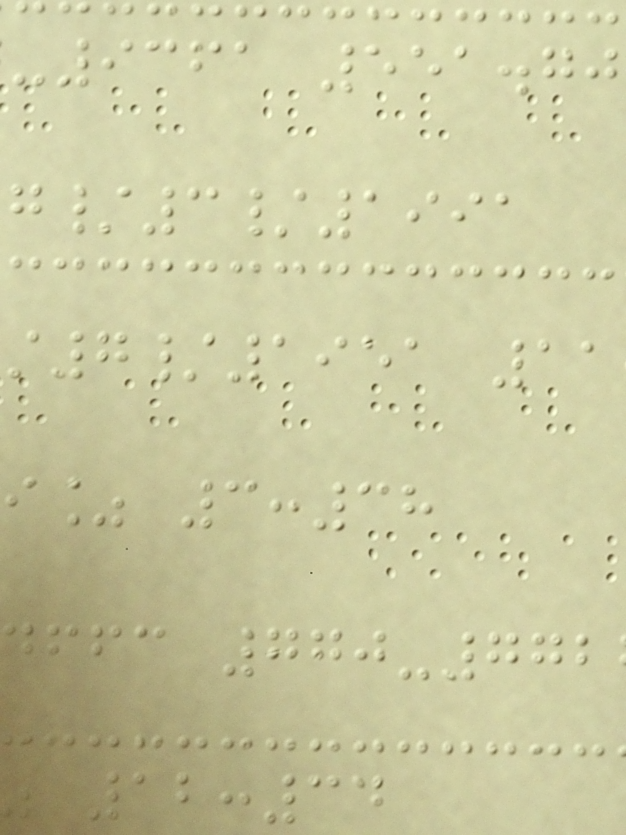-9361 551.70
/3/1991
7/1951 11
i% 3:38
dffc 770-772
12:34
